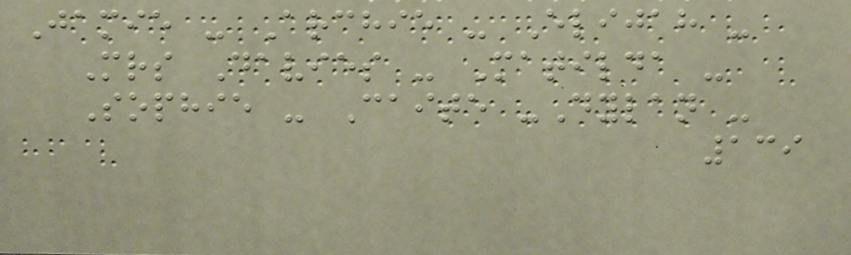Jamie - Archie - Elijah -
Mrs Davies - Matilda -
Sophie - Caite -Dylan -
139
